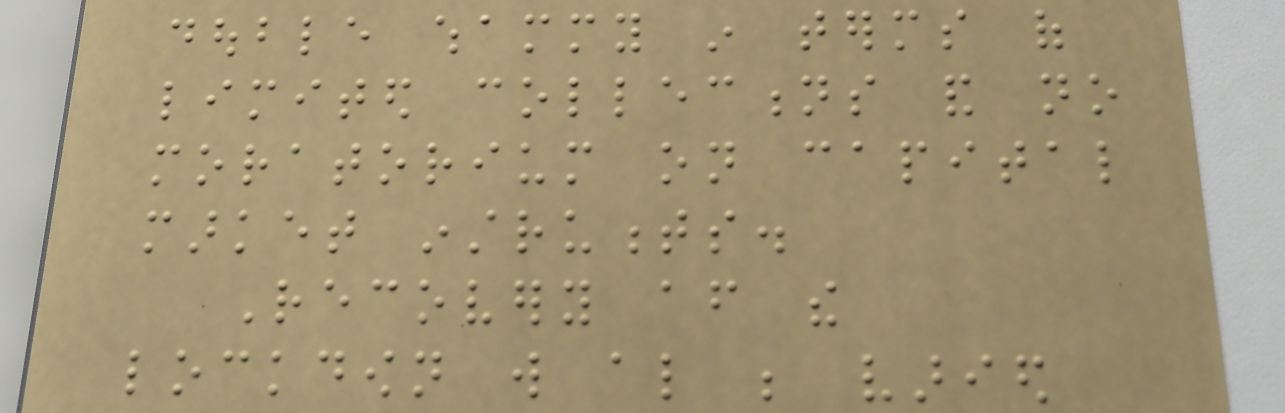double whammy in terms of
limited collections and no
moratorium on capital
market instruments.
Recovery after the
lockdown will also be varied
